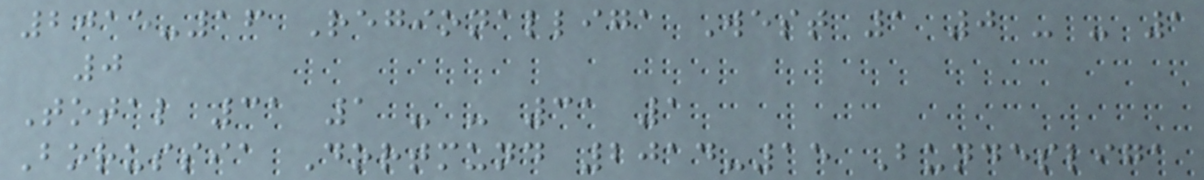2015-16 Regionalliga West 1 0 - - 1
0
Total 31 1 - - 31 1
Borussia Dortmund 2014-15 Bundesliga
